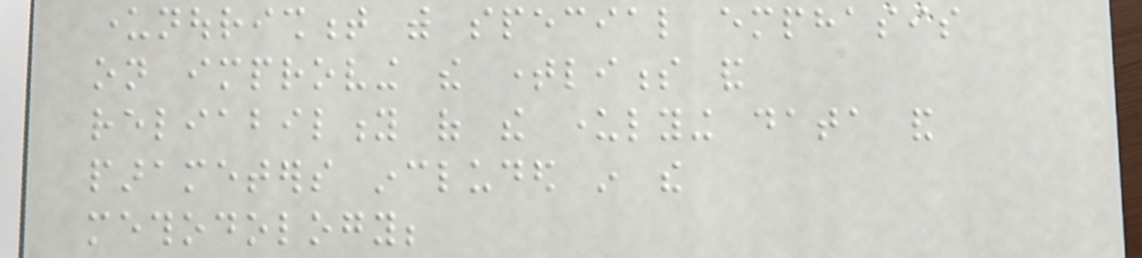undernourishment with special emphasis
on improving the timeliness and
reliability of the underlying data and
parameters included in the
methodology;
